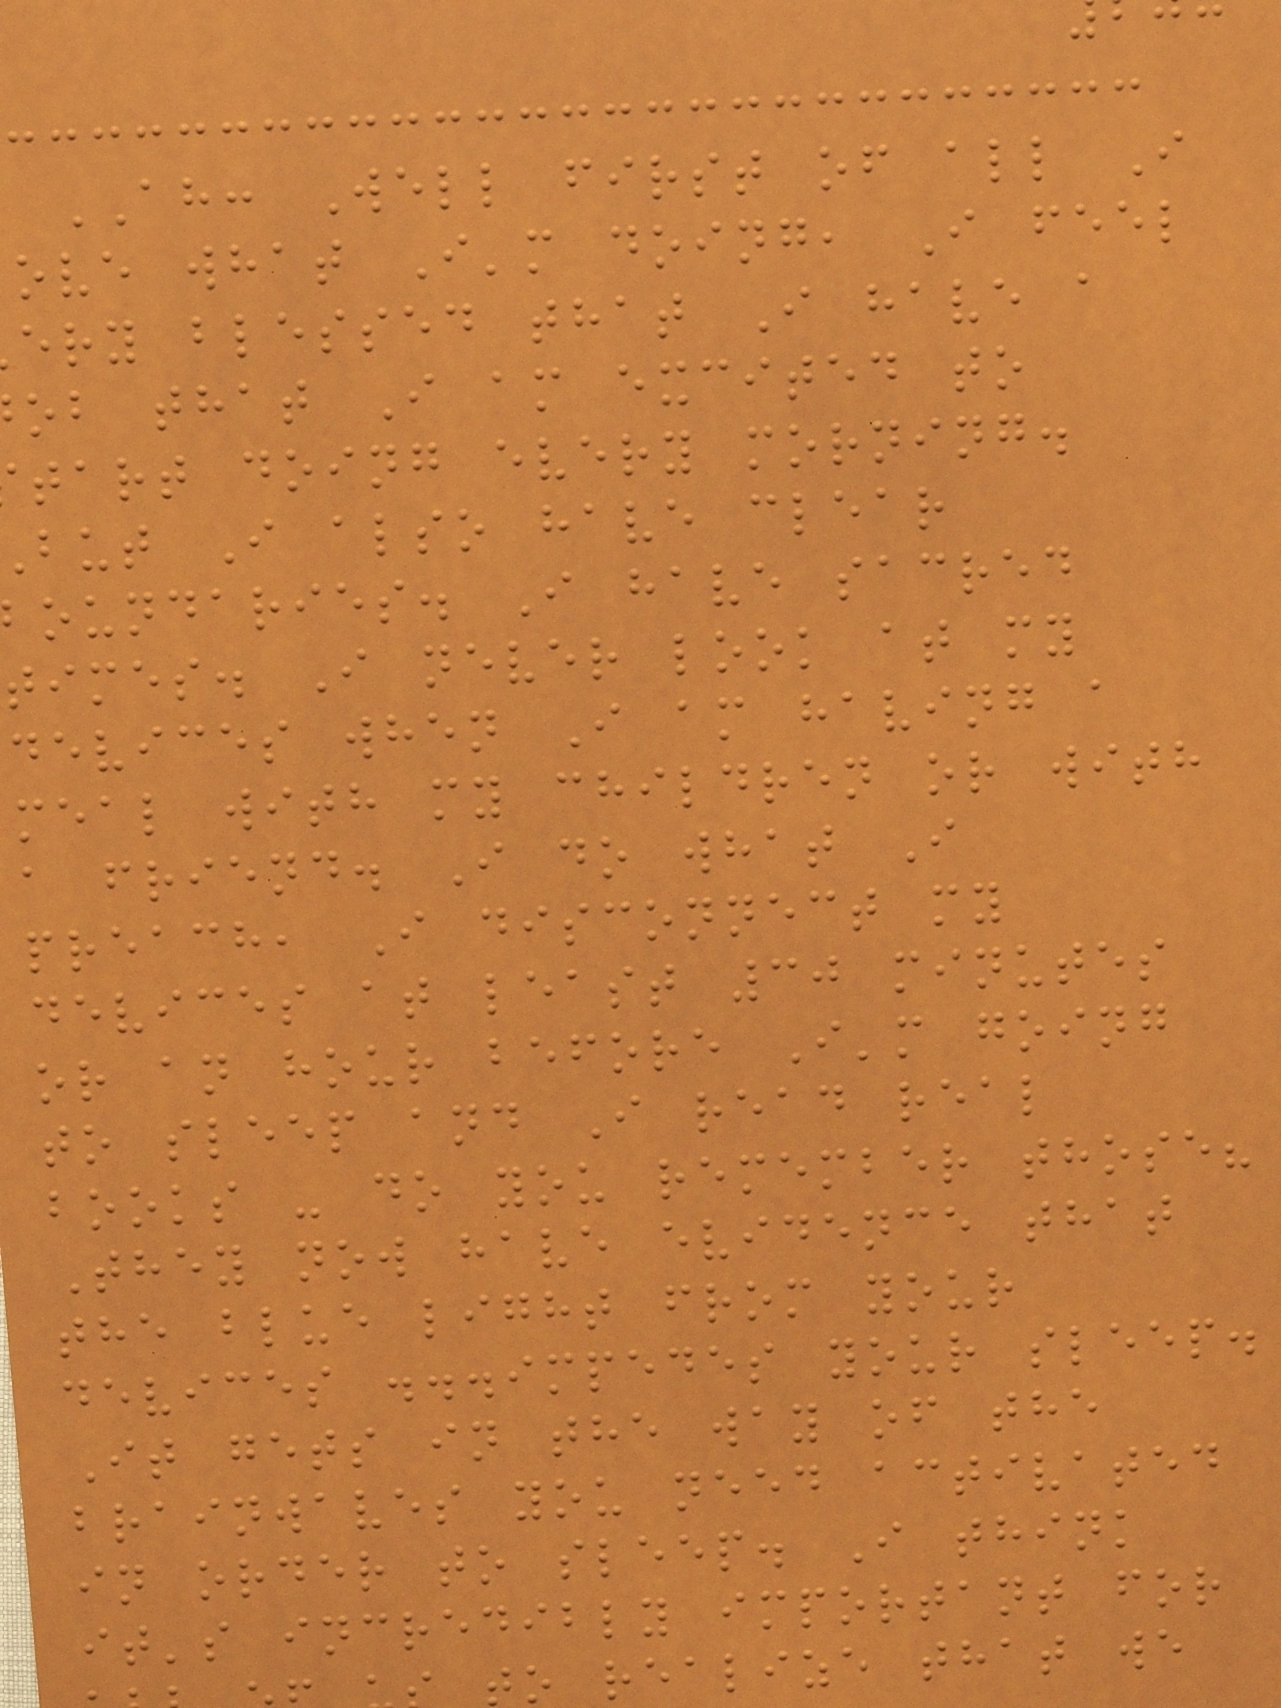AH: Well first of all I
ove what I'm doing, I feel
ery blessed that I have a
ob that I am excited to
tart doing every morning.
but I also have clear
oundaries. I have sacred
times. I never look at my
devices when I am having a
meal with my children or with
a friend. I do what I
preach, I disconnect my
devices at least 30 minutes
or an hour before I'm going
to sleep and I read real
books - do you remember those?
They now have evidence that
the blue light from your
devices ...impedes your sleep.
It gets in the way of the
brainwaves you need activated
in order to sleep. I think
it's incredibly important for
to realize that we
